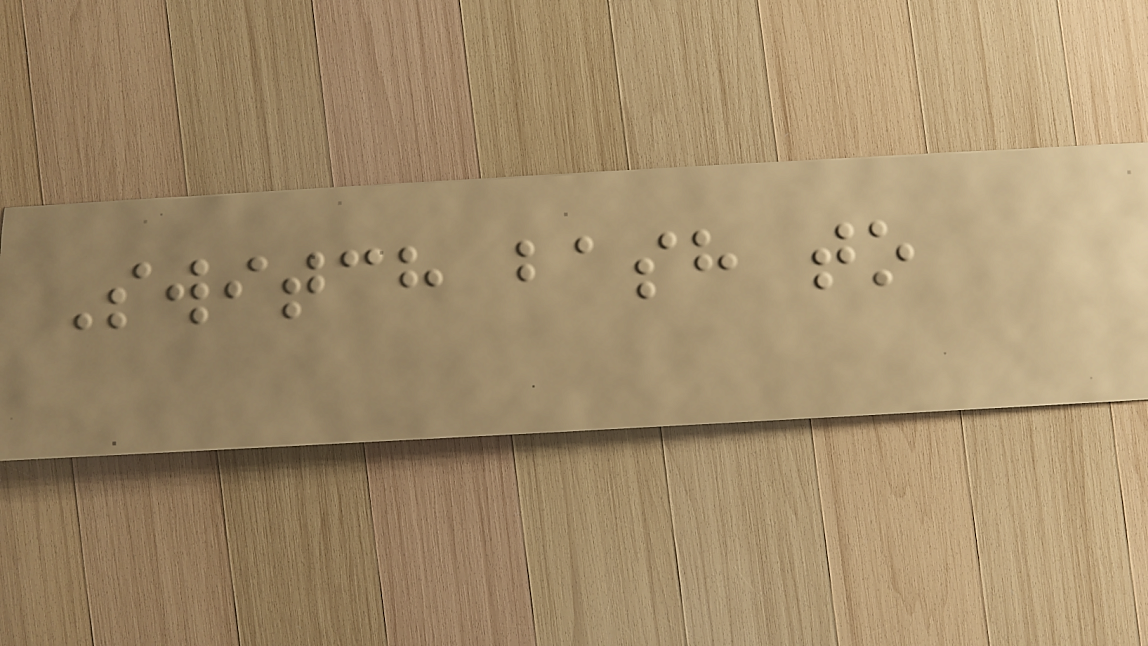Switch bash to
